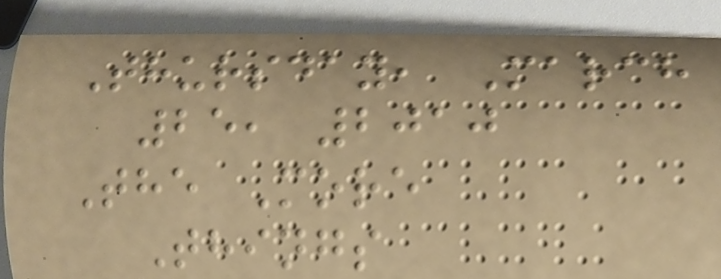Thursday, March
25, 2010
The More
Things
